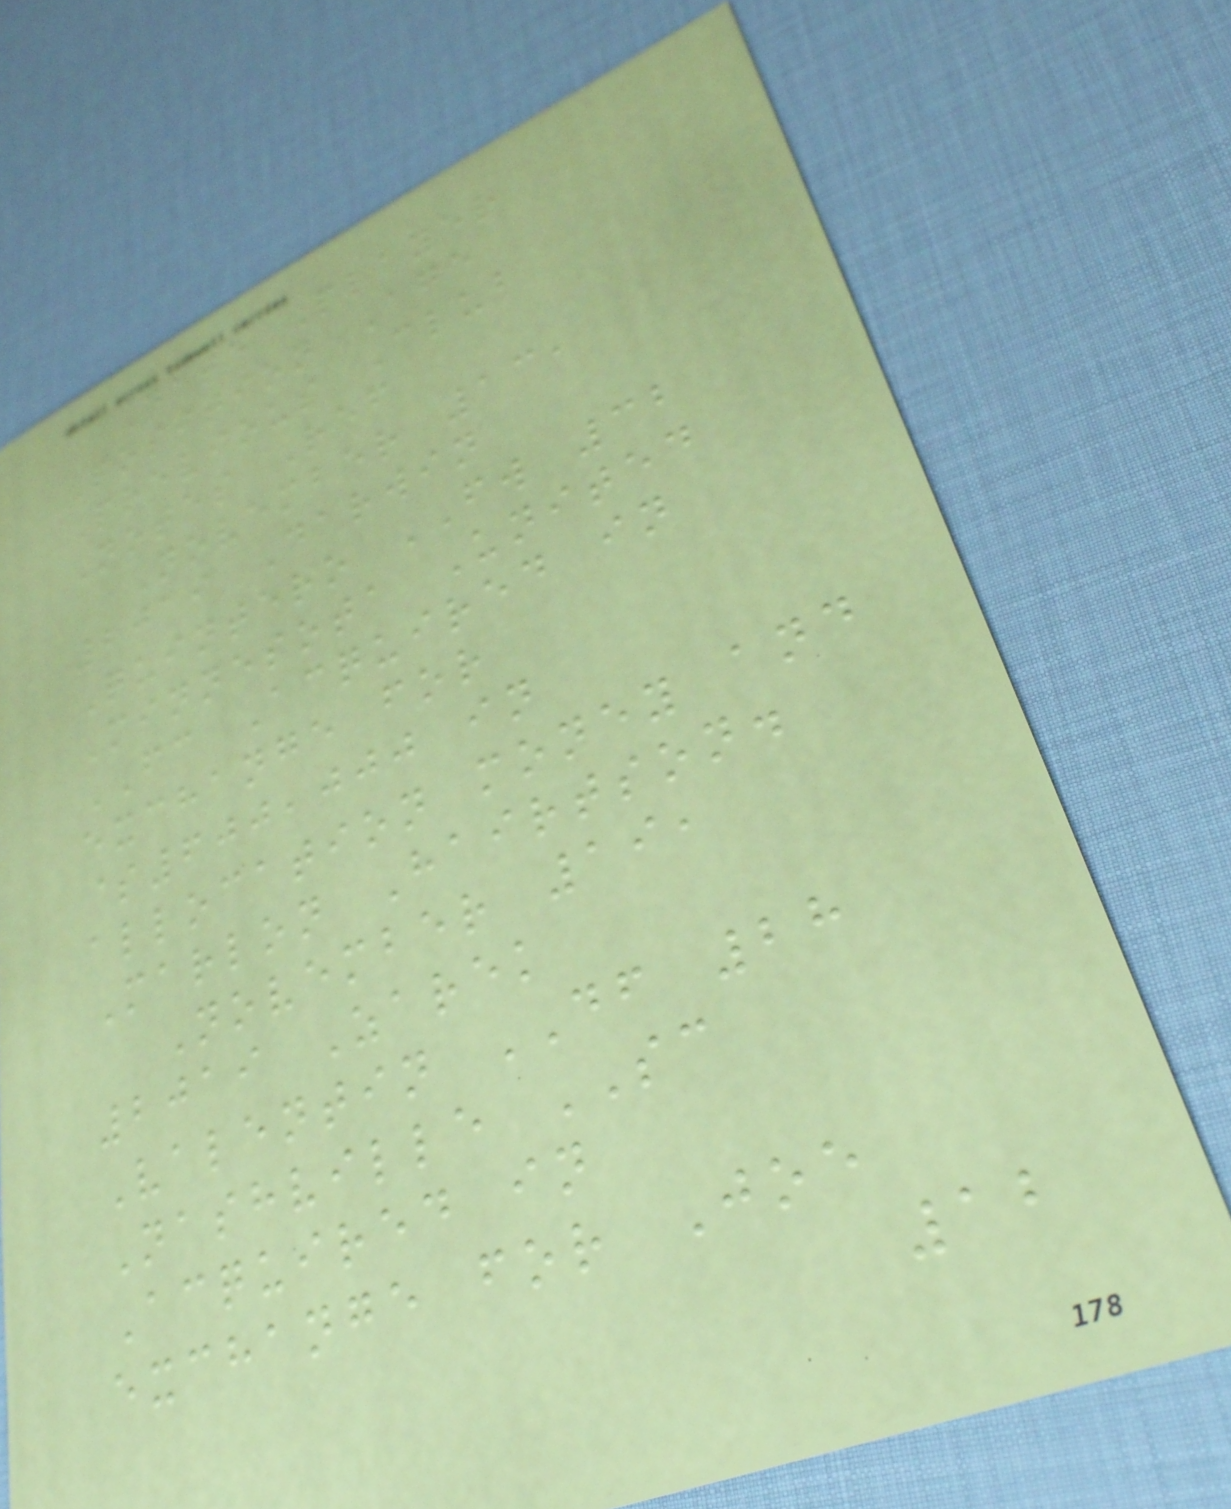Date Player
Position Age
Previous Club
Notes Ref
November 13,
2019 Darwin
Quintero FW 32
Minnesota United
FC Acquired in
exchange for
$600,000 in
allocation money and
Marlon Hairtson.
November 19,
2019 Zarek
Valentin DF 28
Nashville SC
Acquired in
exchange for Joe
12
